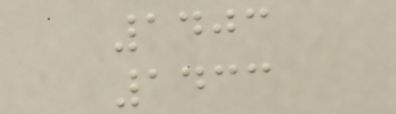1403
1433
